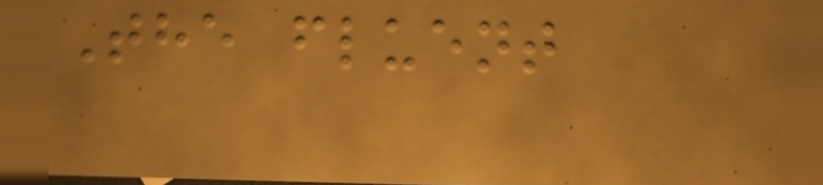The fluent
